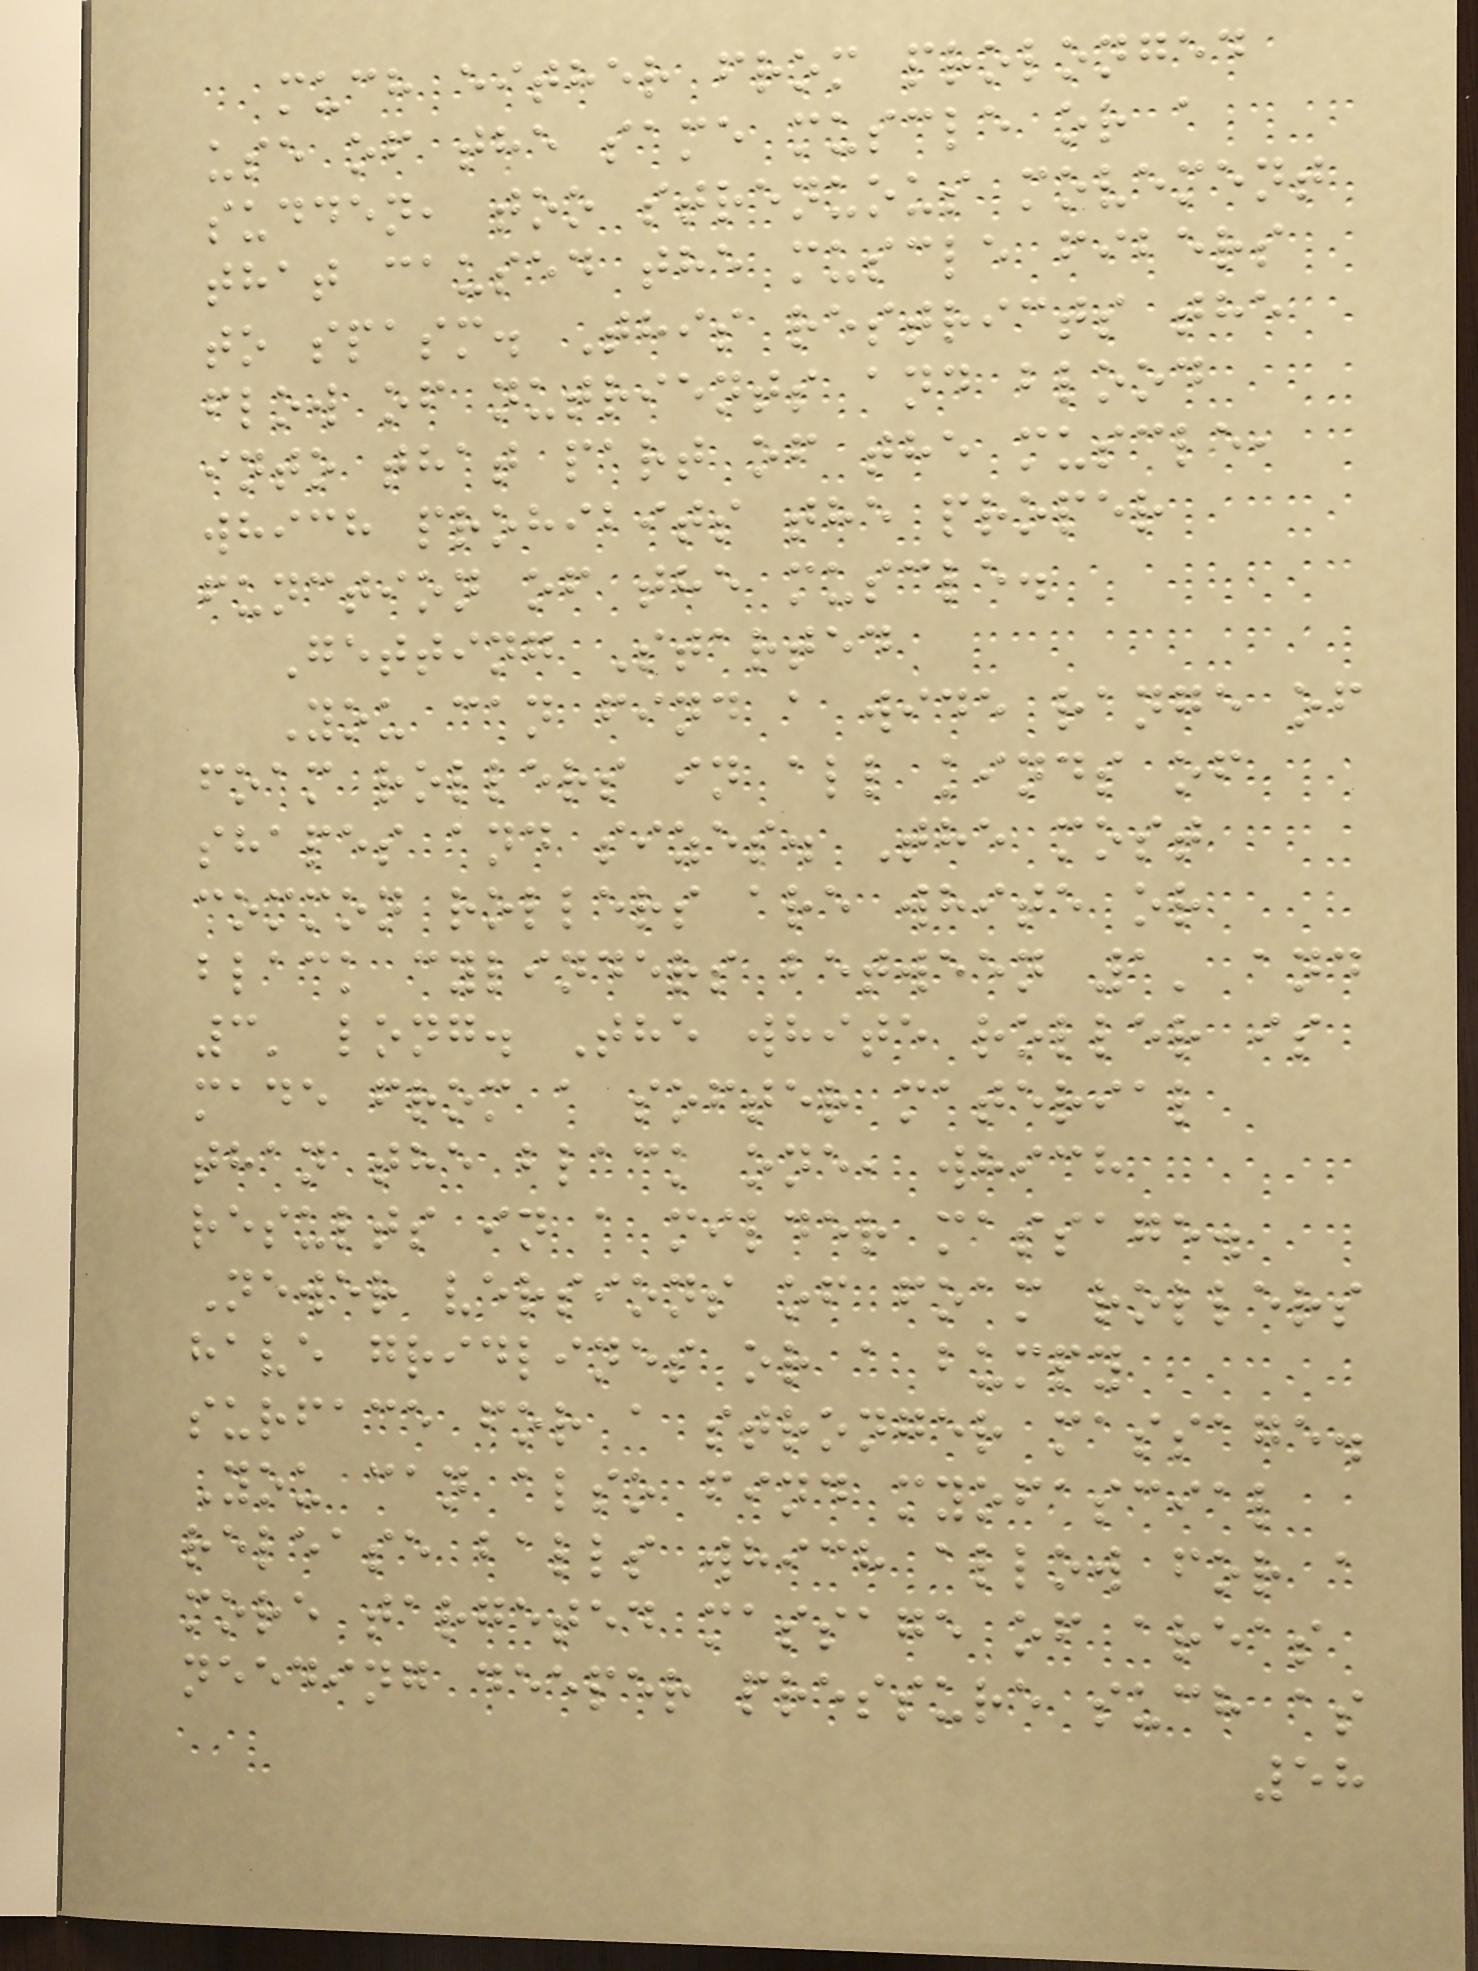much either from prolonged
use of the same muscle or a
sudden, too strenuous movement
that caused the muscle fibers
to spasm. This restricts the
flow of nutrients and blood
into that part of the muscle,
which prohibits the proper
function of the muscle.
Getting Started
You can find a wide range of
foam rollers in all kinds of
shapes and sizes. The most
common rollers are white or
black cylinders between 1' and
3' long. The white roller is
made from a softer material
than the black one, which
results in a milder massage.
Newer versions of foam rollers
have gridlines or a bumpy
surface for a stronger massage.
You can also find myofascial
release balls which allow for a
more targeted massage of areas
needing deeper pressure such as
58
